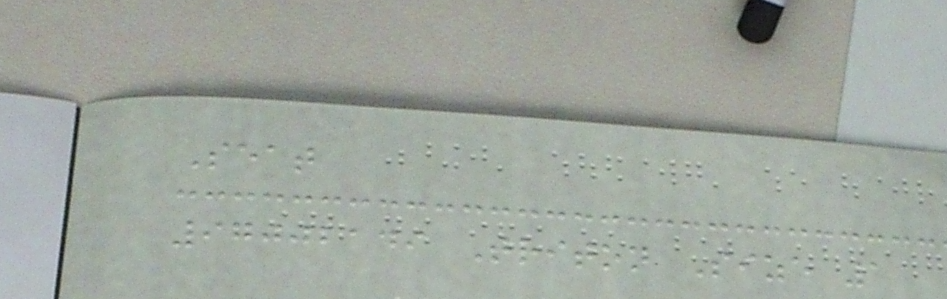Seat
97002149 Triton Size 1
